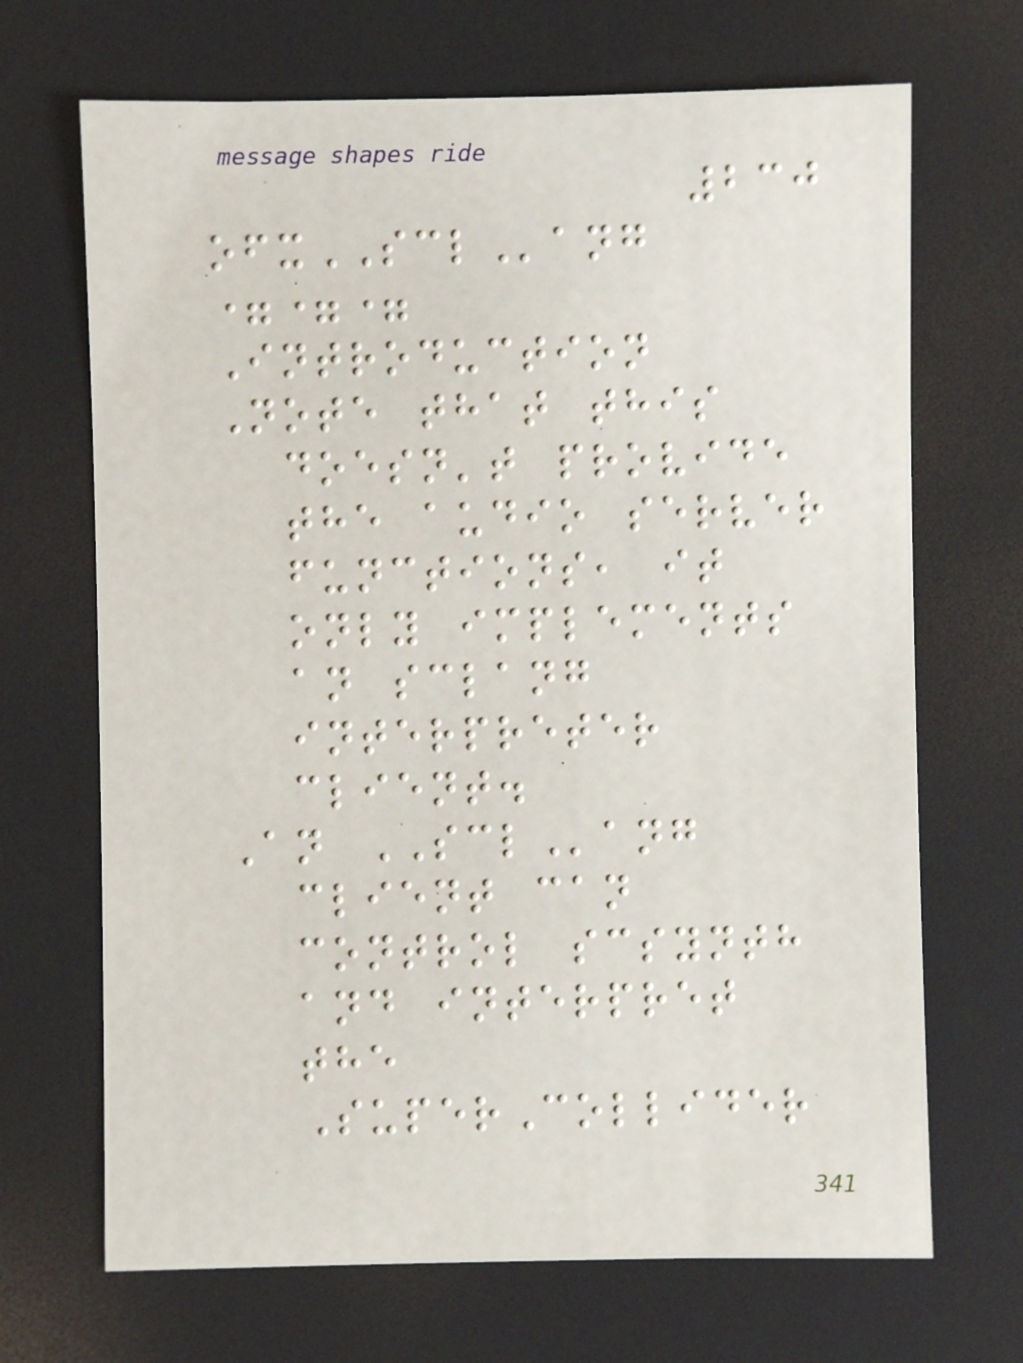230
ofxSCLang
===
Introduction
Note that this
doesn't provide
the audio server
functions, it
only implements
an sclang
interpreter
client.
An SCLang
client can
control scsynth
and interpret
the
SuperCollider
